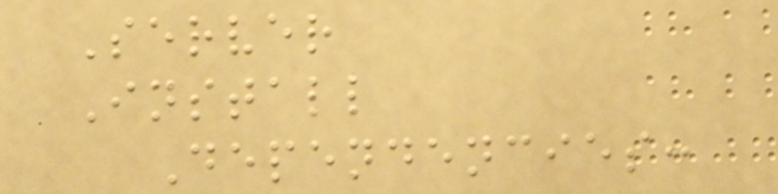Server
Install
Dependencies:
